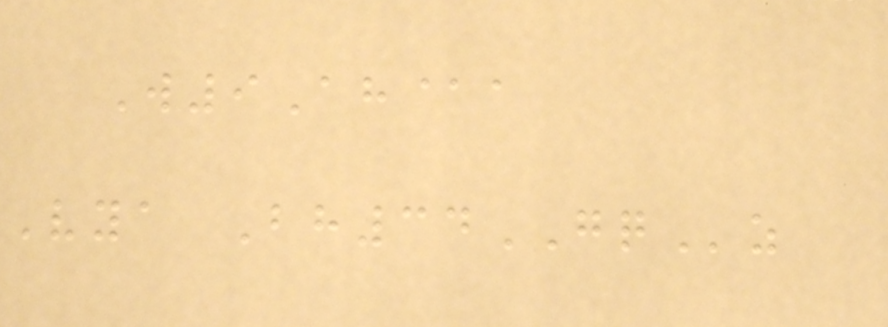W9Ah@a
Vya Bh34GQz
